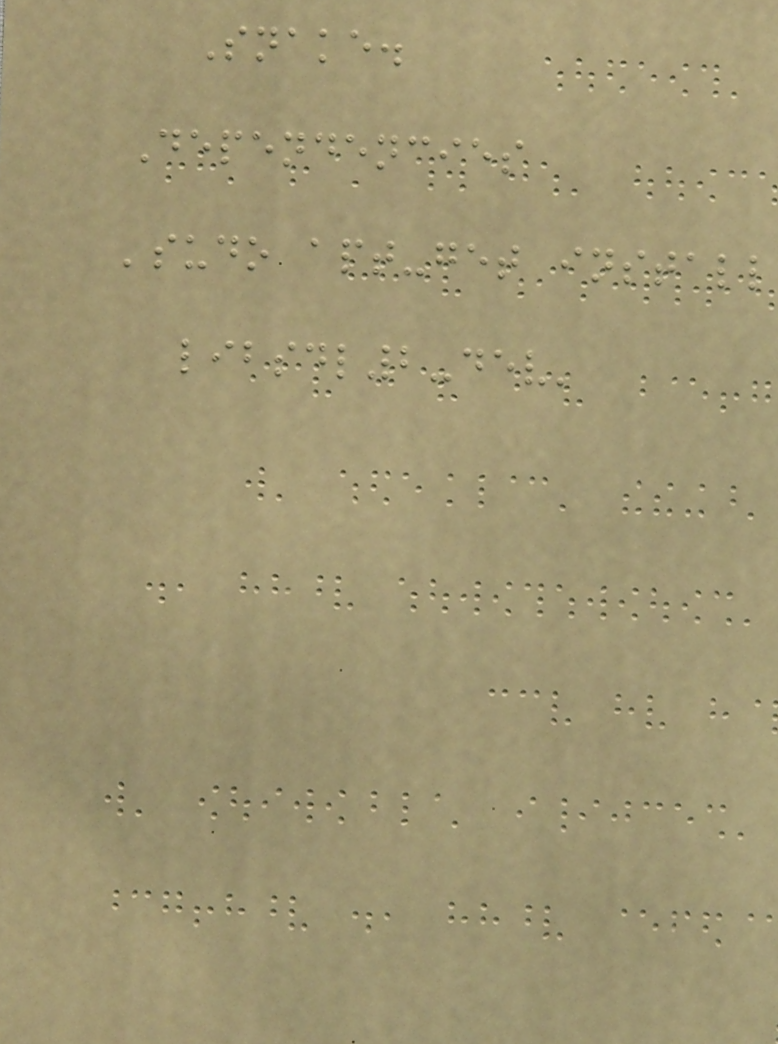Snake.
Dependencies
'sudo apt-get install
libsdl2-dev'
